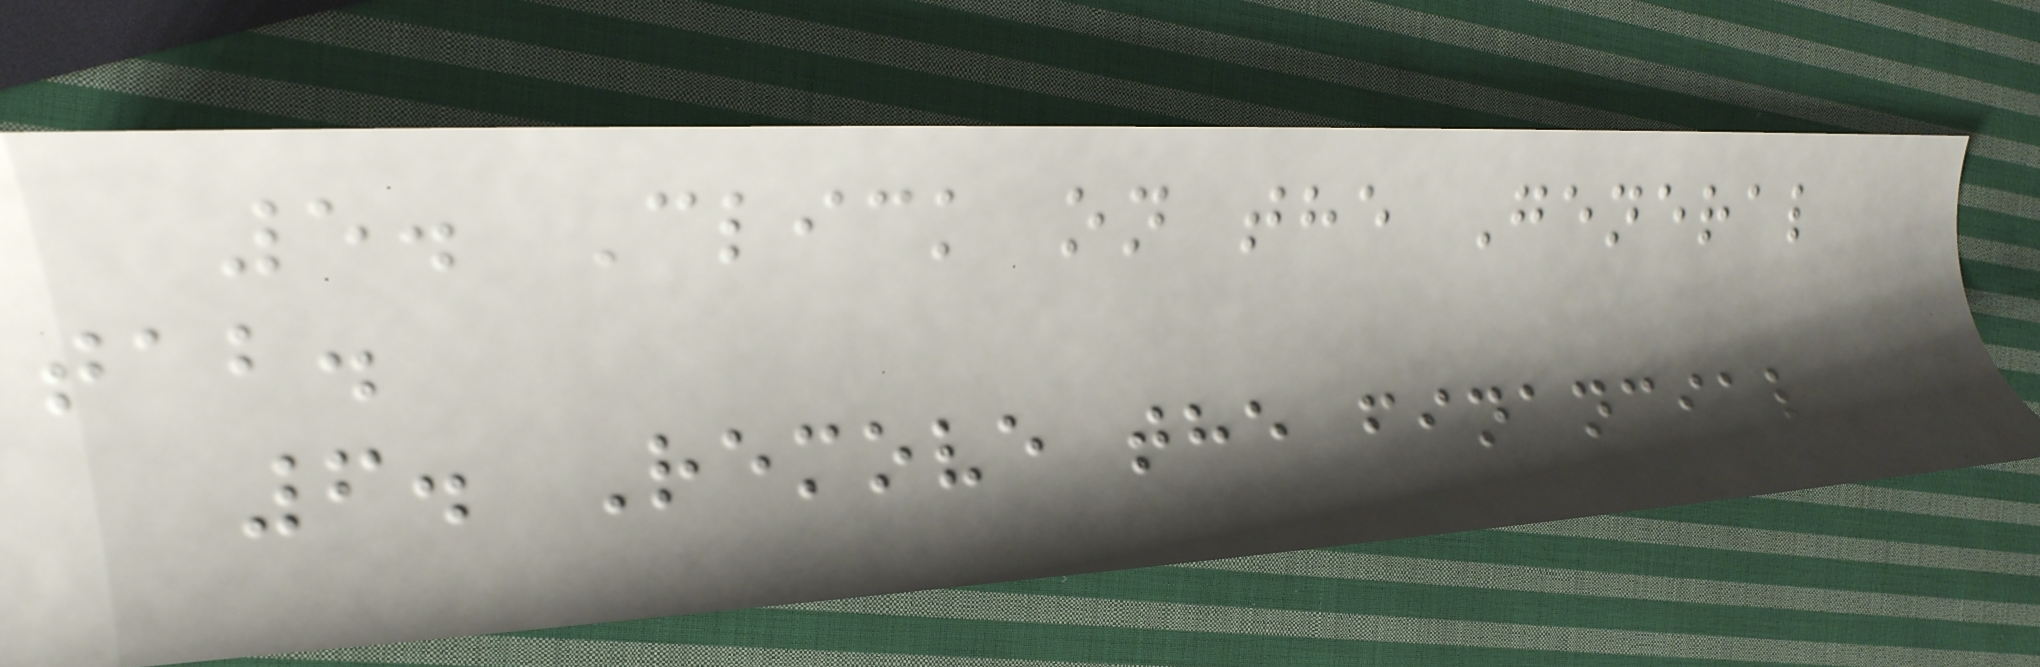5. Click on the General
tab.
6. Remove the financial
